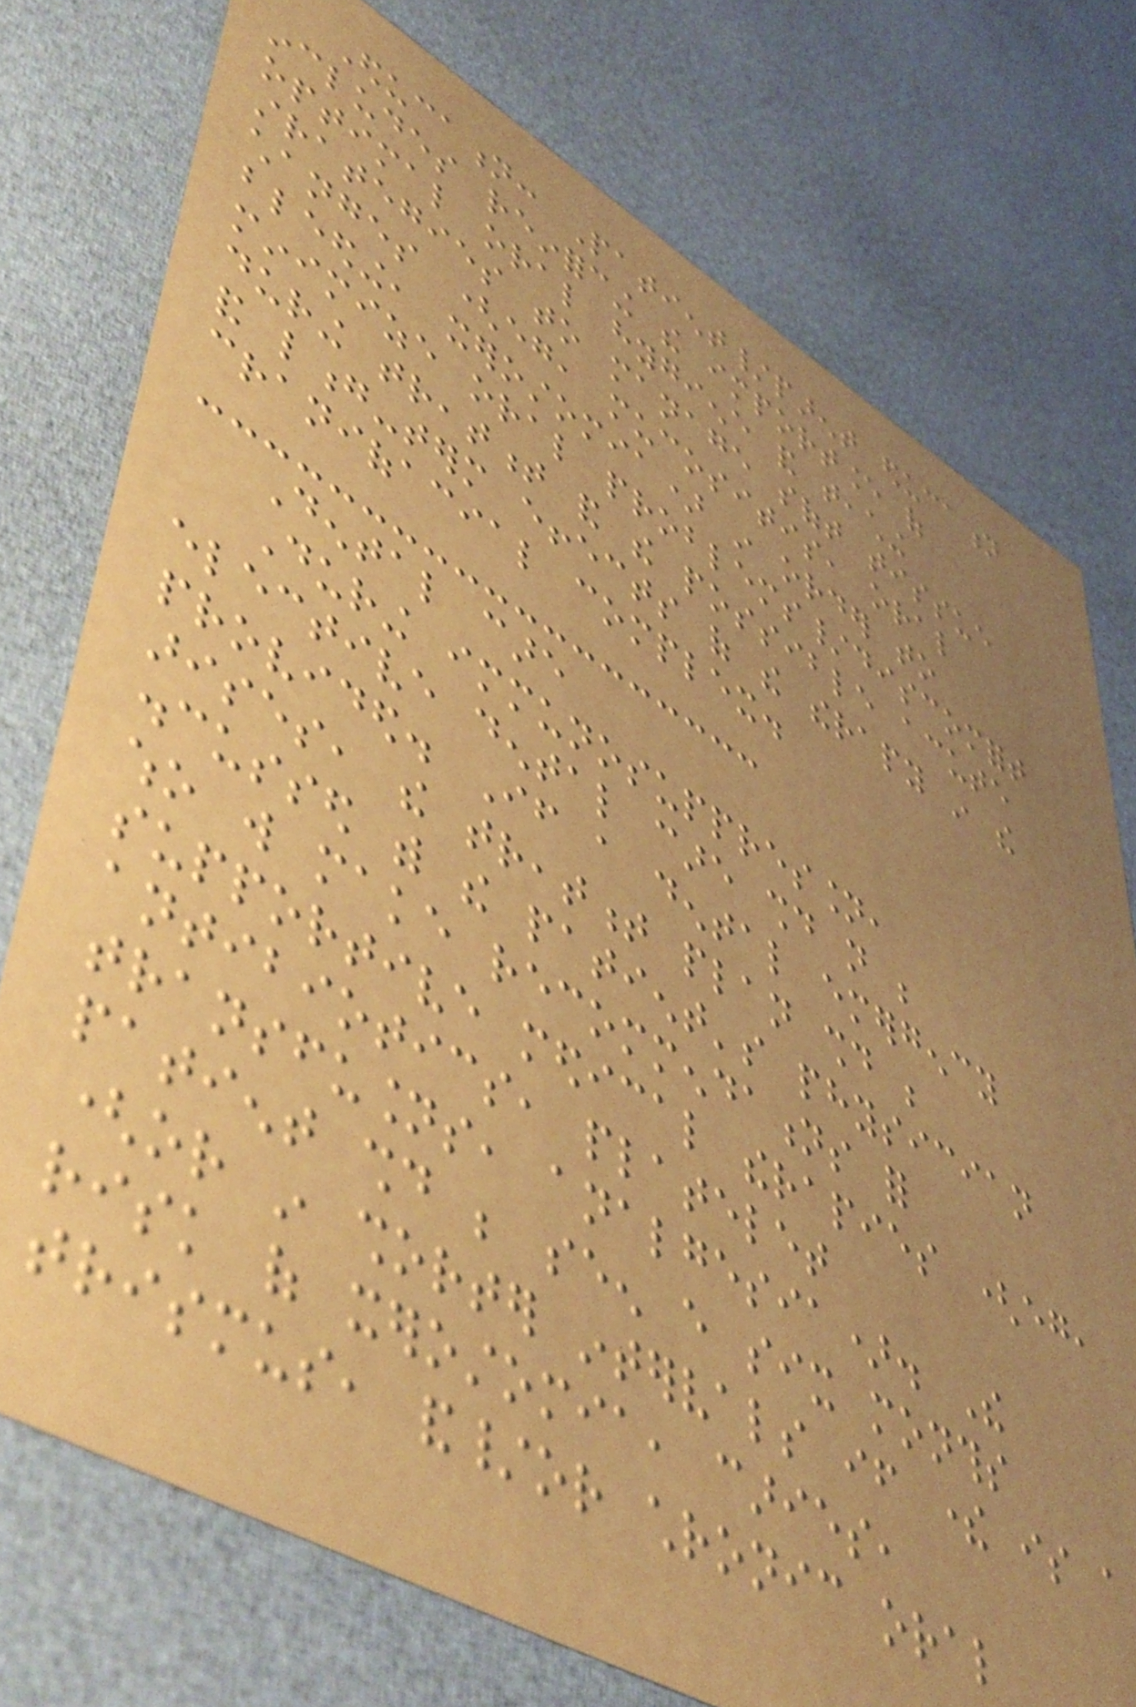Education: Patient/parent education
includes reinforcing the importance of
optimal oral hygiene and teaching
strategies to manage soft tissue
changes (eg, mucositis, oral
bleeding, xerostomia) in order to
minimize oral problems/discomfort
during treatment and the possible acute
and long-term effects of the therapy in the
craniofacial complex.
Dental care
During immunosuppression,
elective dental care should not be
provided. If a dental emergency
arises, the treatment plan should be
discussed with the patient's physician
who will make recommendations for
supportive medical therapies (eg,
antibiotics, platelet
transfusions, analgesia). The
patient should be seen every six months
(or in shorter intervals if there is a
risk of xerostomia, caries,
trismus, and/or chronic oral
